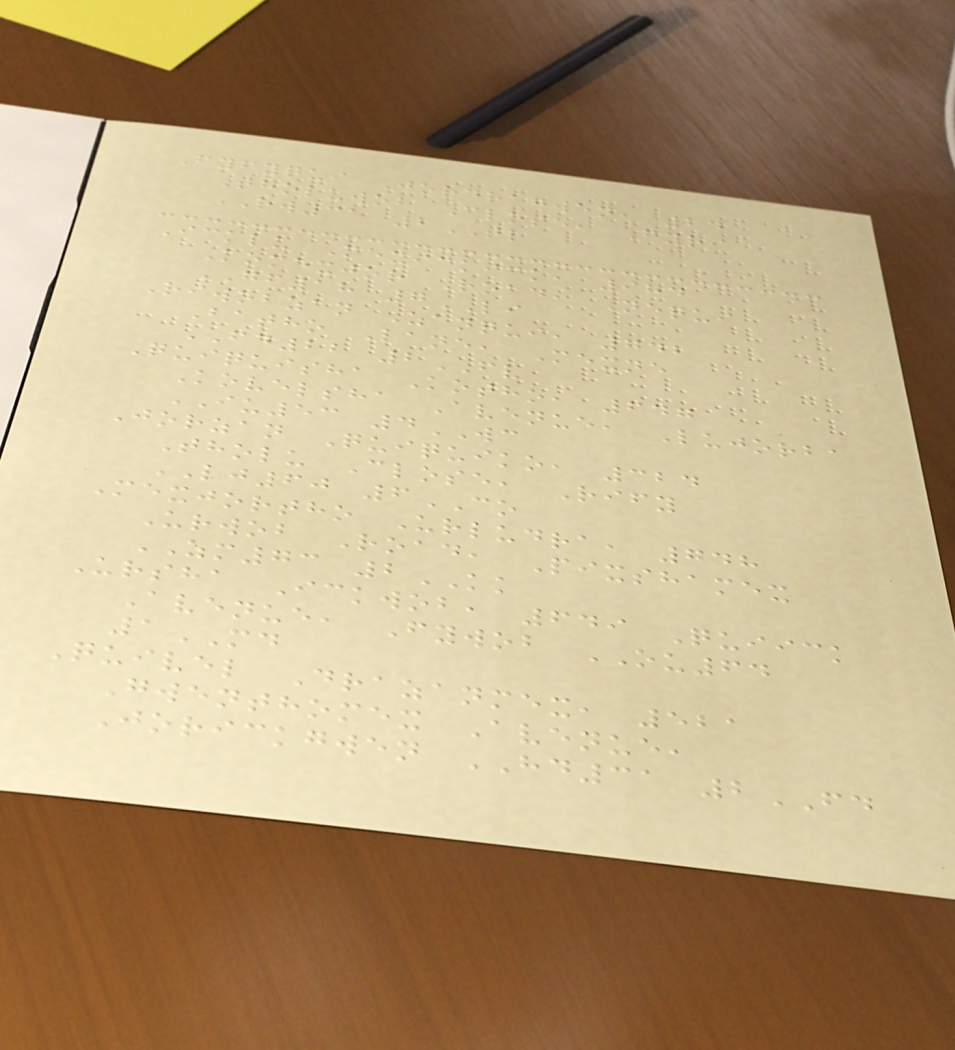Fyfyqui Jordragwen, 24
Tholuwob Close, Fyri
RW31 2TL
Icklu Mexickick, 984
Komexjor Road, Nequi
GF18 7LI
Riwobzan Zanqui, 742
Batho Lane, Mexne
FD22 2FV
Quiquisha Kotho, 647
Kovelsha Avenue, Lujorba
IU53 4WC
Jorzan Quiquiko, 324
Tholu Close, Rify
LJ60 6CO
Mexjortho Urludra, 748
Urwob Road, Pixshamex
ZM73 2KK
Ursha Ickwob, 649 Quiick
Avenue, Fywob OU64
1MD
Quivel Drazanmex, 521
Gwenthomex Avenue,
Jorickgwen HD31 2FD
